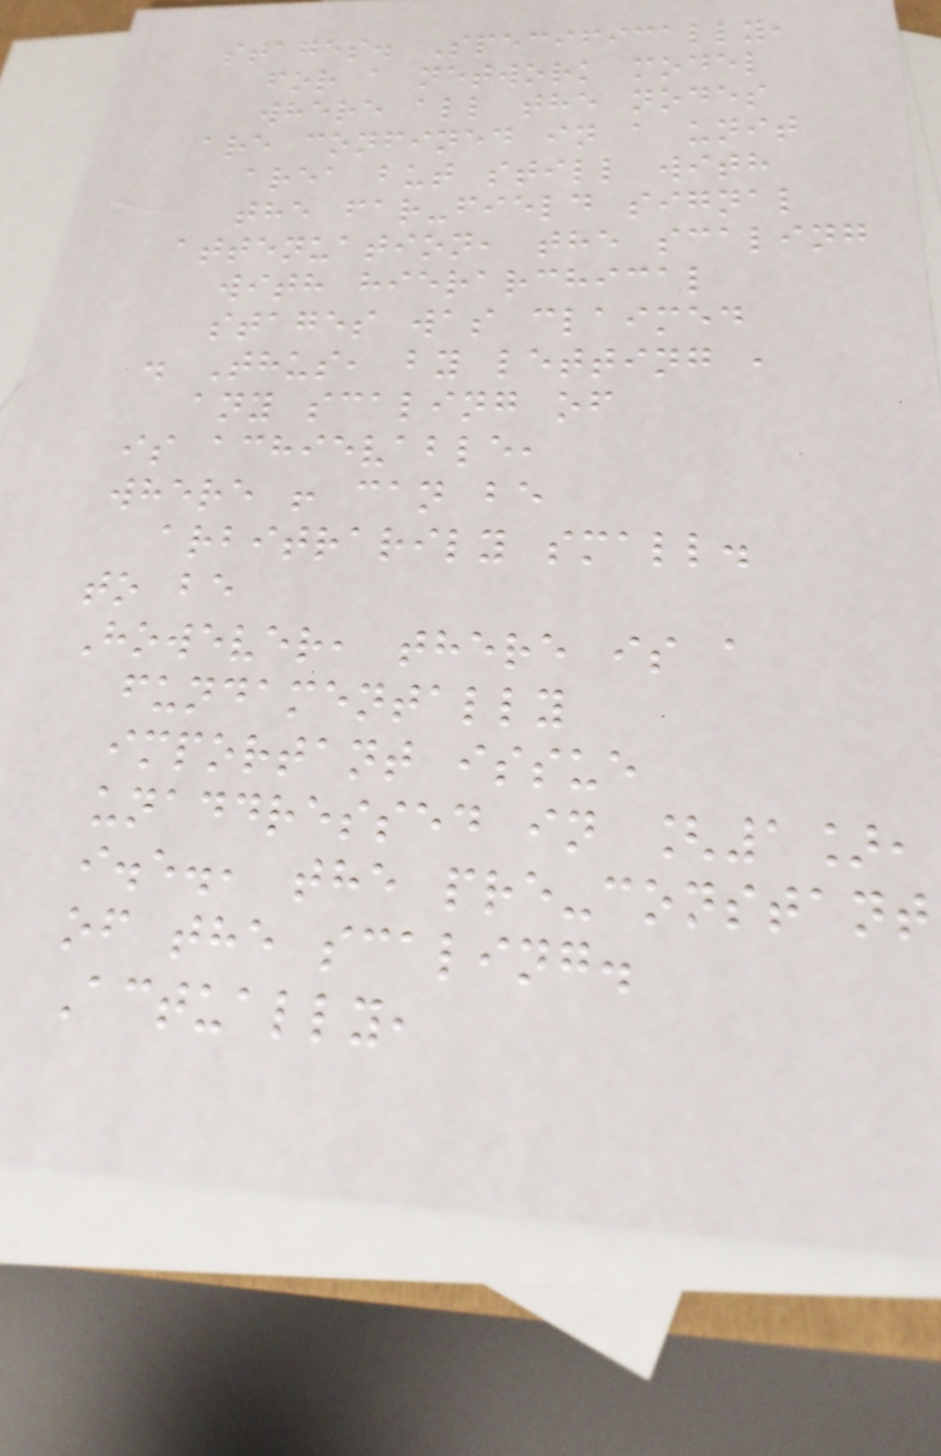stages. Specifically,
for a network model
where all the nodes
are confined in a unit
area but still with
the far-field signal
attenuation, the scaling
with hierarchical
stages was claimed
. Thus, by letting ,
any scaling of
is achievable,
where ! can be
arbitrarily small.
to be
However, there is a
fundamentally
important issue
unaddressed in [1],
i.e., the pre-constant
of the scaling.
Actually,
